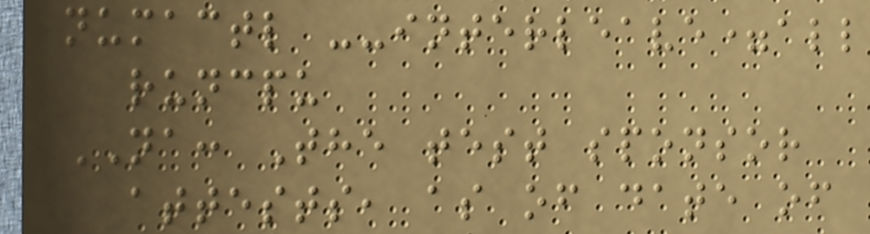numactl --interleave=all
runcpu
NA: The test sponsor
attests, as of date of
